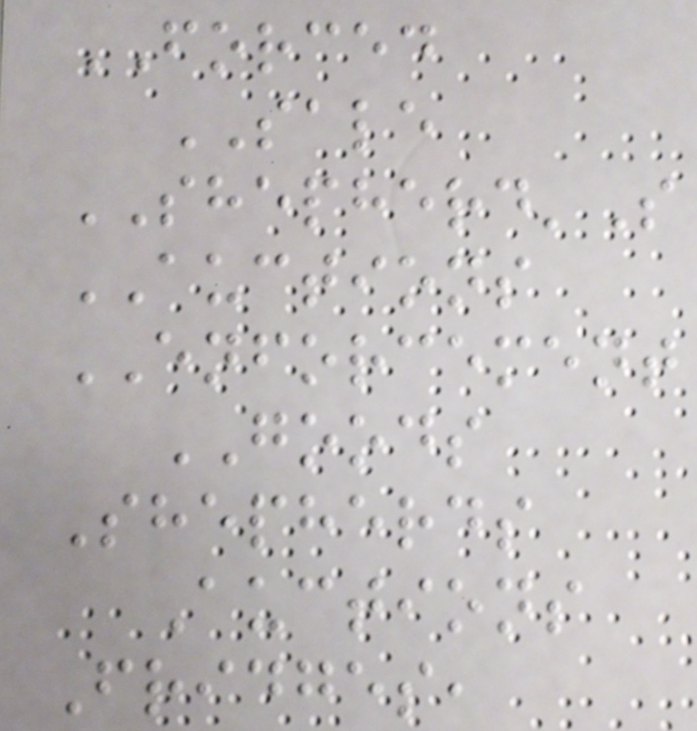FORCED
SALE
SHEPHERD'S
AUCTIONS
ENFORCEMENT
GOODS
Shepherds
Auctions
Fridges,
